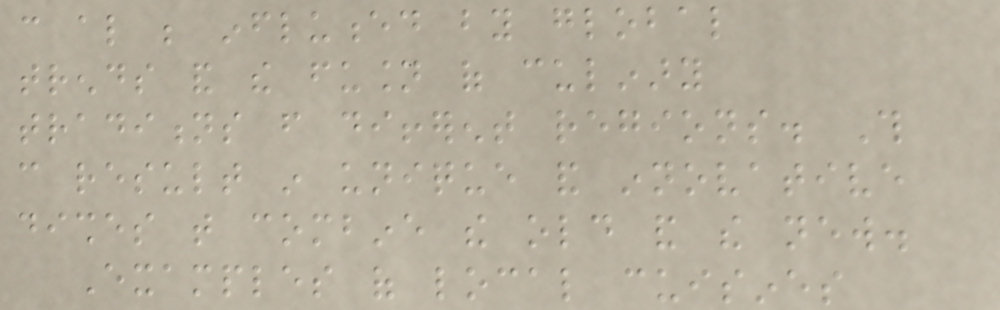can also be influenced by global
trends and the fusion of culinary
traditions from different regions. This
can result in unique and innovative
dishes that combine the old and the new.
Examples of local cuisines
